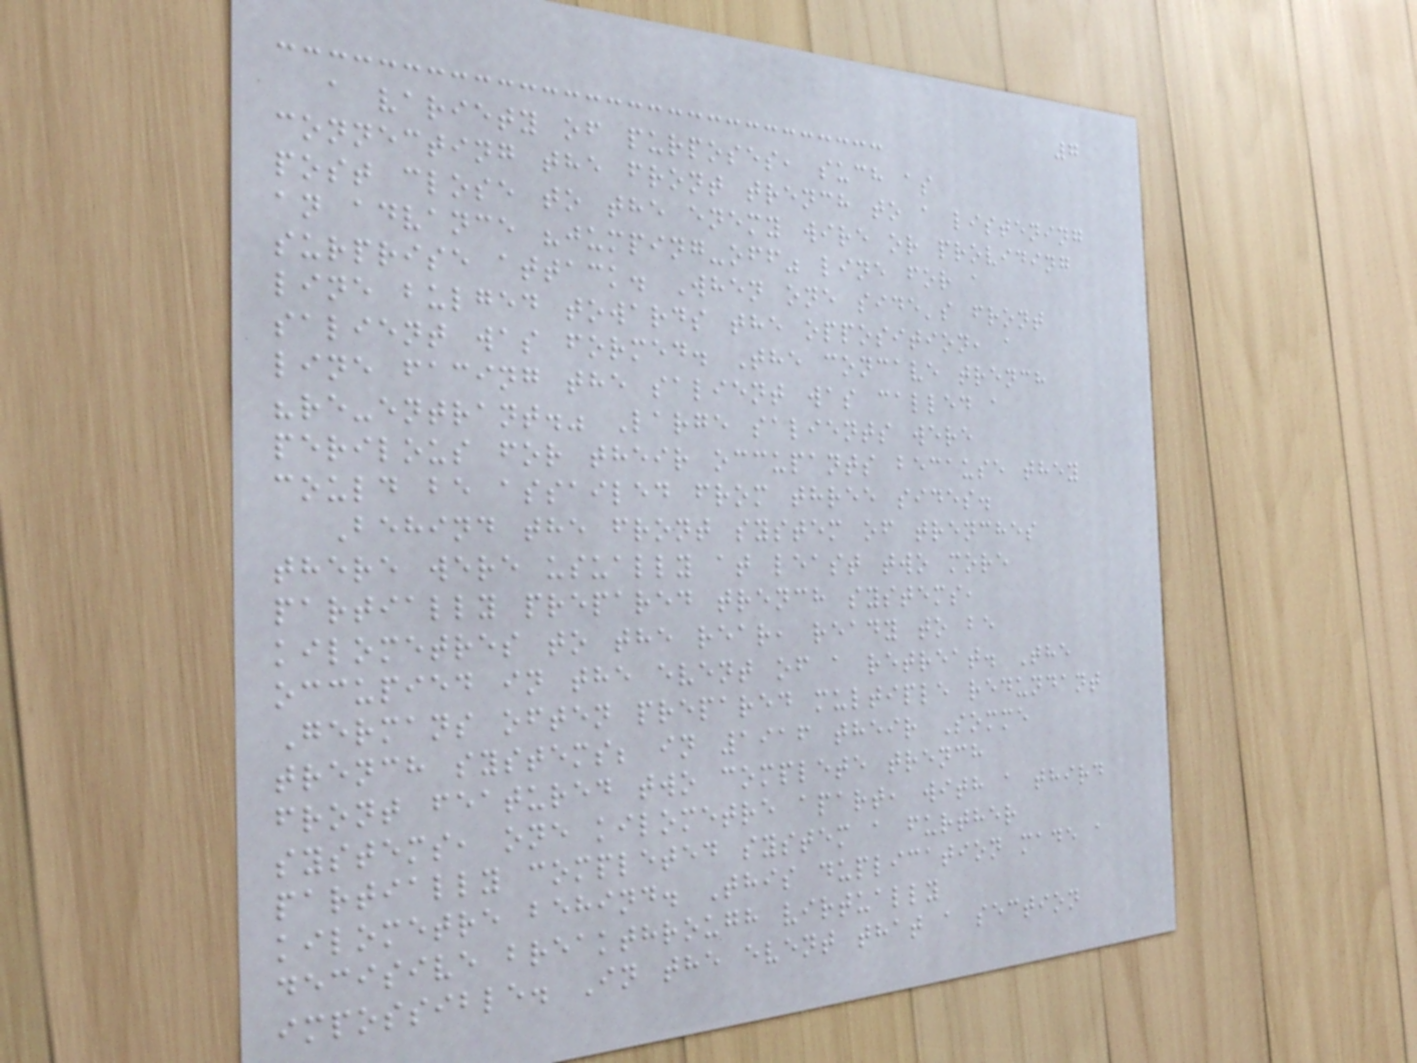7
a variety of purposes, such as
connecting the front trench to a listening
post close to the enemy wire or providing
an advance "jumping-off" line for a
surprise attack. When one side's front
line bulged towards the opposition, a
salient was formed. The concave trench
line facing the salient was called a
"re-entrant." Large salients were
perilous for their occupants because they
could be assailed from three sides.
Behind the front system of trenches
there were usually at least two more
partially prepared trench systems,
kilometres to the rear, ready to be
occupied in the event of a retreat. The
Germans often prepared multiple redundant
trench systems; in 1916 their Somme
front featured two complete trench
systems, one kilometre apart, with a third
partially completed system a further
kilometre behind. This duplication made a
decisive breakthrough virtually
impossible. In the event that a section
